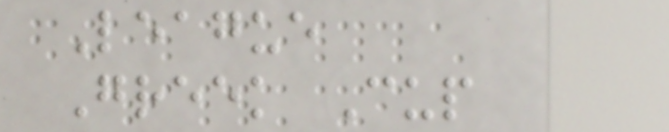League
Greek Cup
